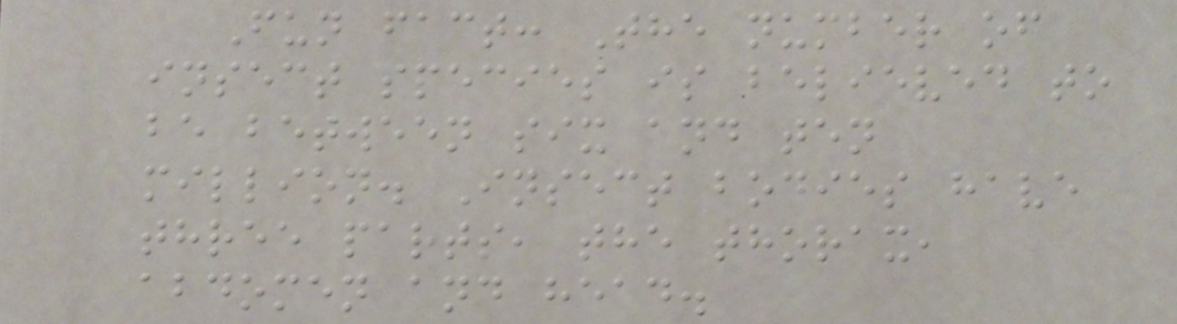Fun fact: The number of
insect species is believed to
be between six and ten
million. Insect bodies have
three parts, the thorax,
abdomen and head.
